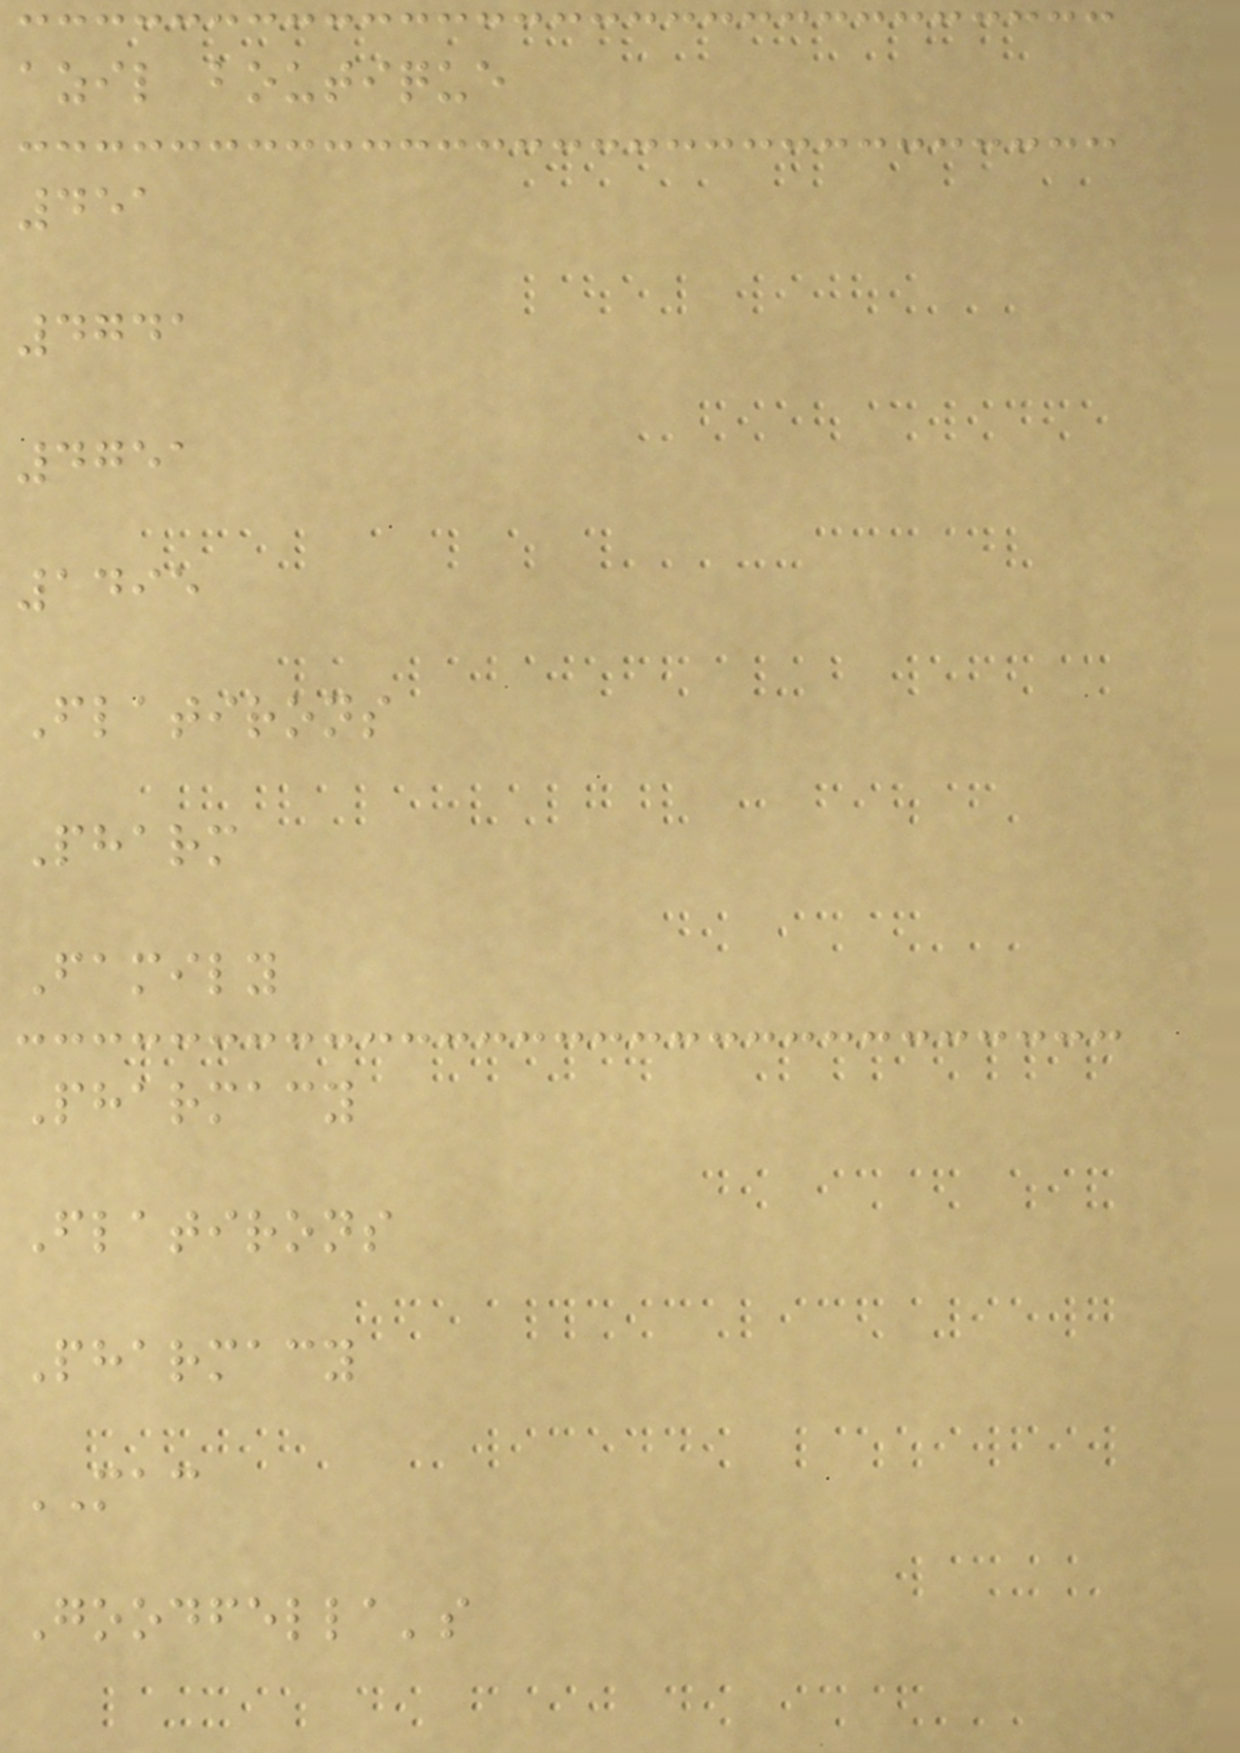azil boutique
451
4741
4751
1495
Flatirons
Pharm
Family
Pharmacy
Flatirons
Pharmacy
MAC
Goodfella's
